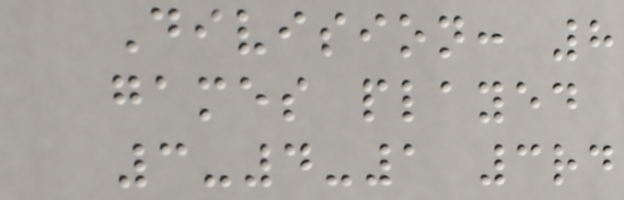Division: 8
games played
3-4-1 3rd
